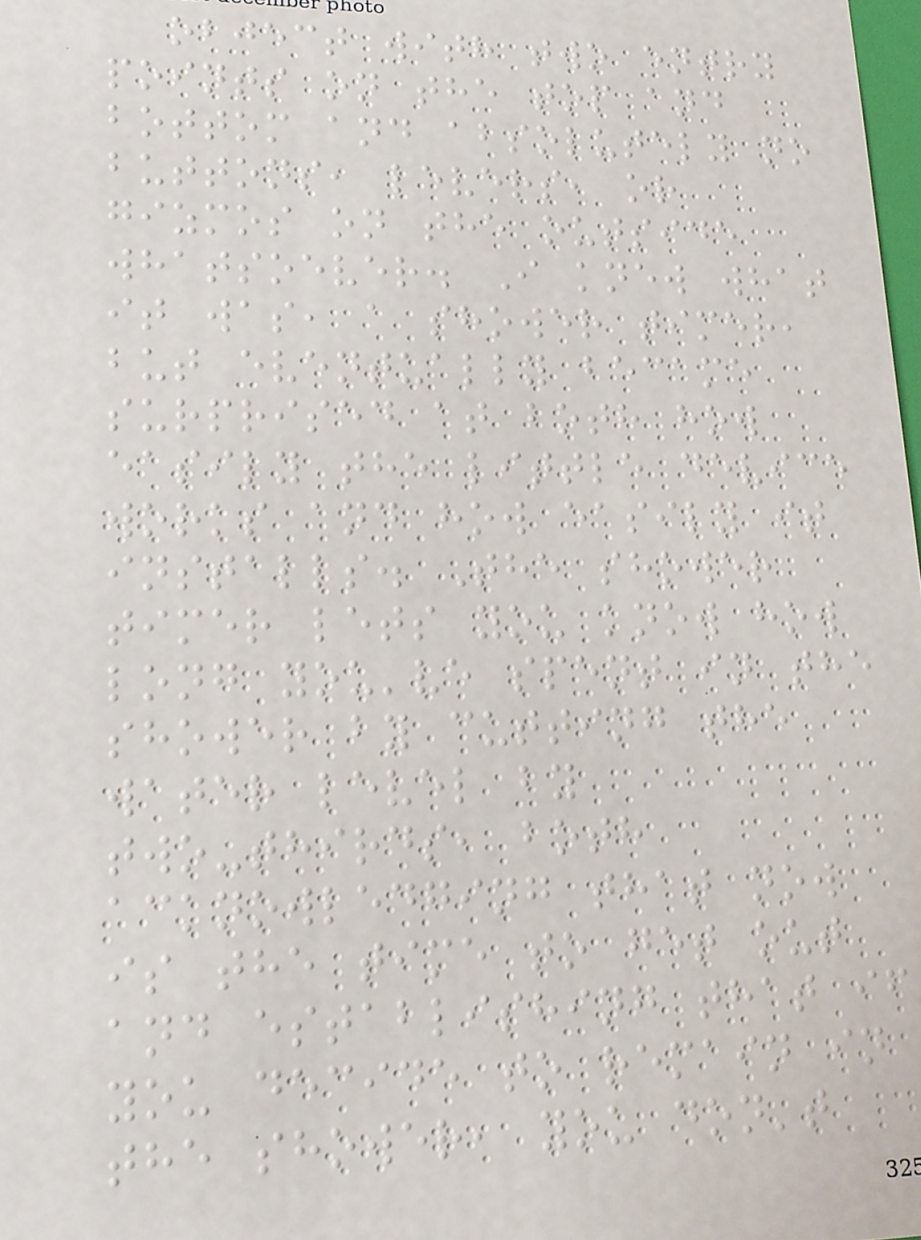object with two entry
points on the top and
bottom and absolutely no
buttons, levers, or
gizmos on the outside
whatsoever. I knew what
it was, a shower timer,
but eventually became
surprised at both how
easily the little device
works and how easily it
installs. The shower
timer lets you know how
long you've spent in the
shower by cutting the
water level by
two-thirds, both
acknowledging that now
is the time to get out
and establishing that if
you decide to remain in
the shower, you don't
